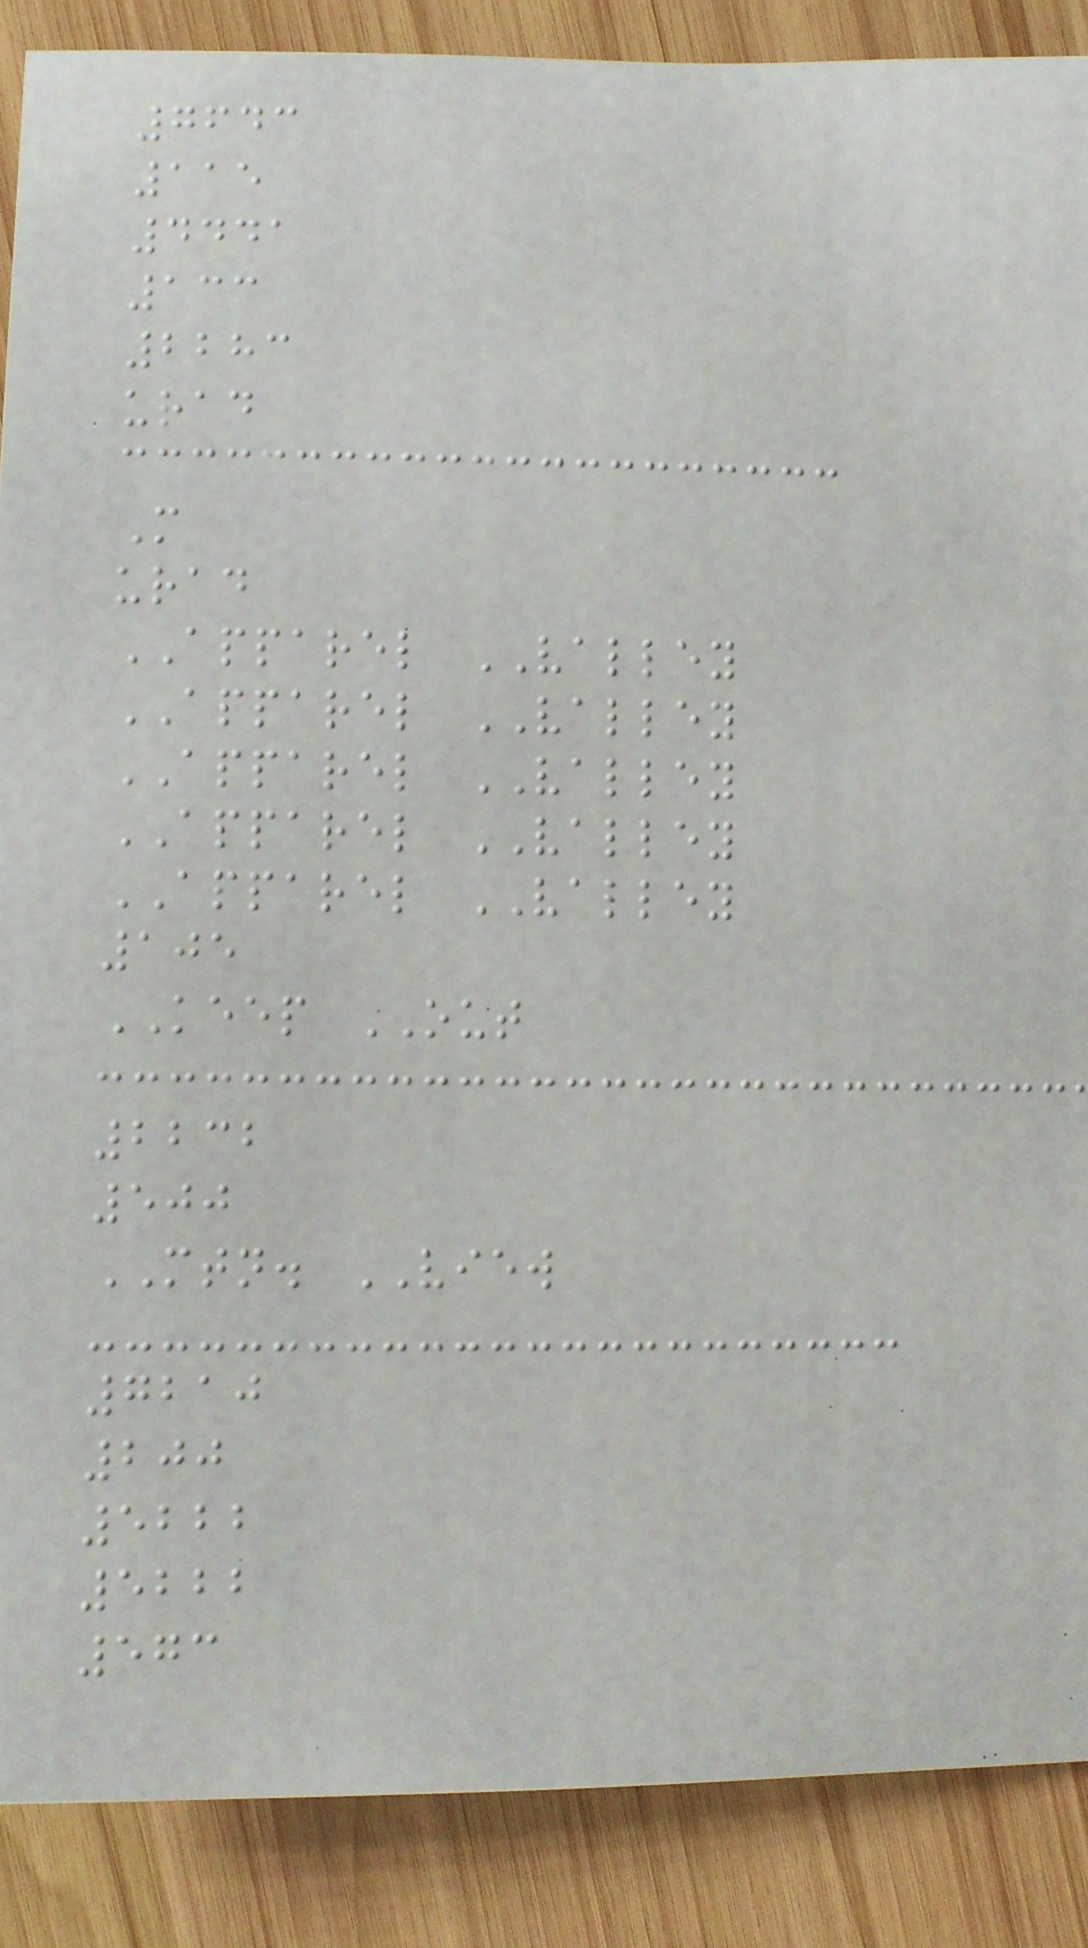7643
115
4441
133
2283
urad
M
urad
APPAREL VALLEY
APPAREL VALLEY
APPAREL VALLEY
APPAREL VALLEY
APPAREL VALLEY
105
KEEP OUT
2232
500
MTN. VIEW
7210
200
5222
5222
573
